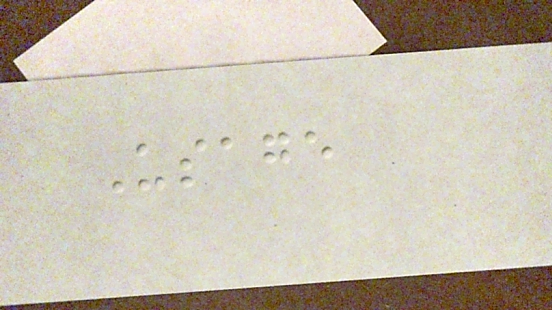Usage
